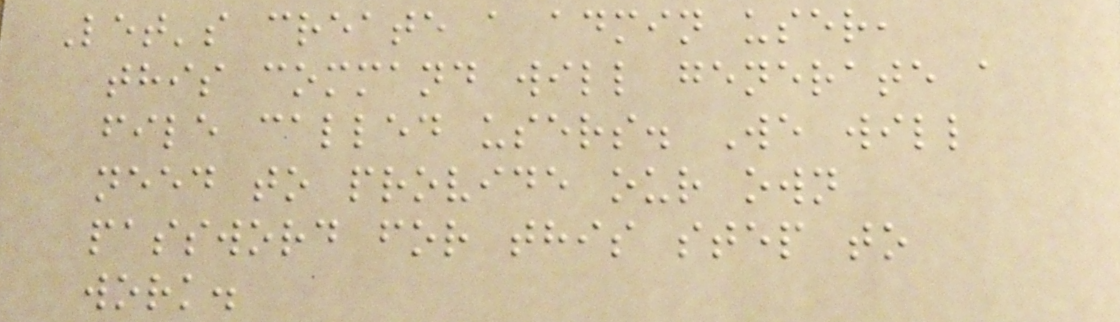Let's create a admin user,
this command will generate a
file called users. We will
need to provide our own
password for this step to
work.
